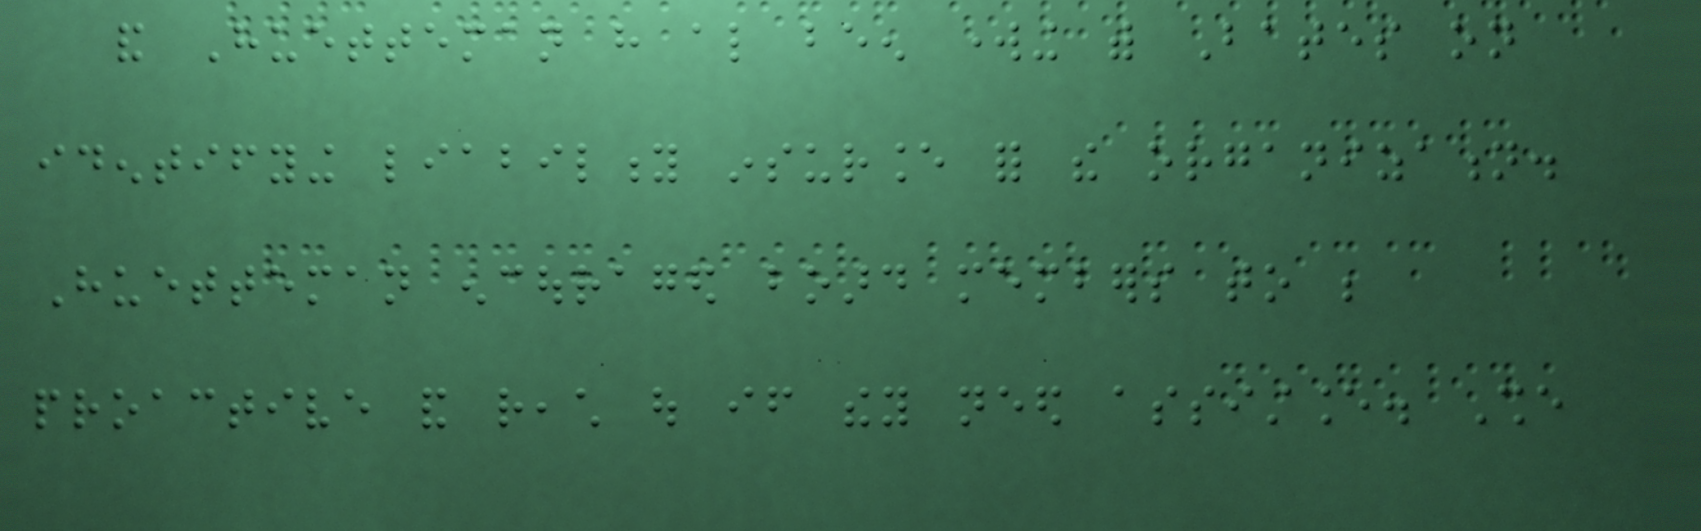and Huetteman have also been working with Bates on
identifying liability insurance for the organization.
Huetteman encouraged board members to be
proactive and reach out if they need assistance. She
